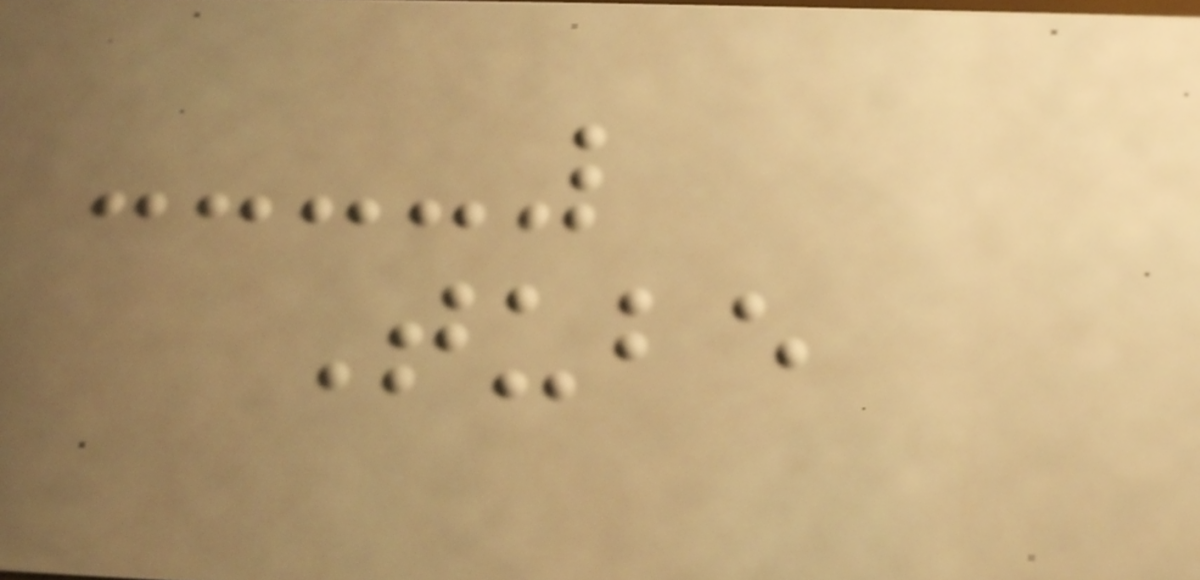Tube
